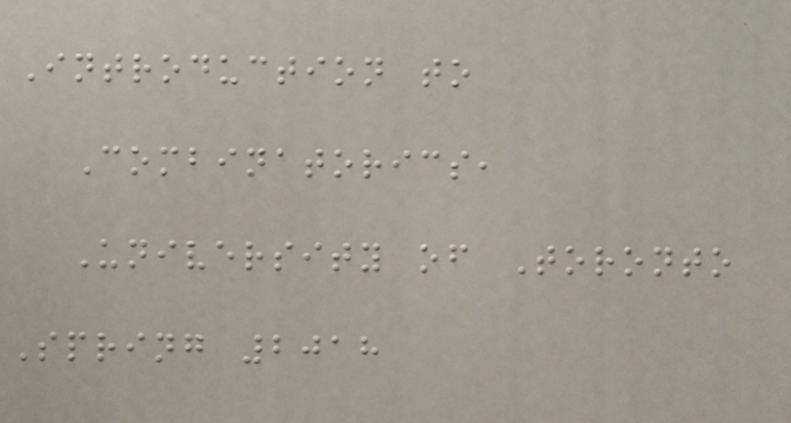Introduction to
Combinatorics,
University of Toronto
Spring 2018
